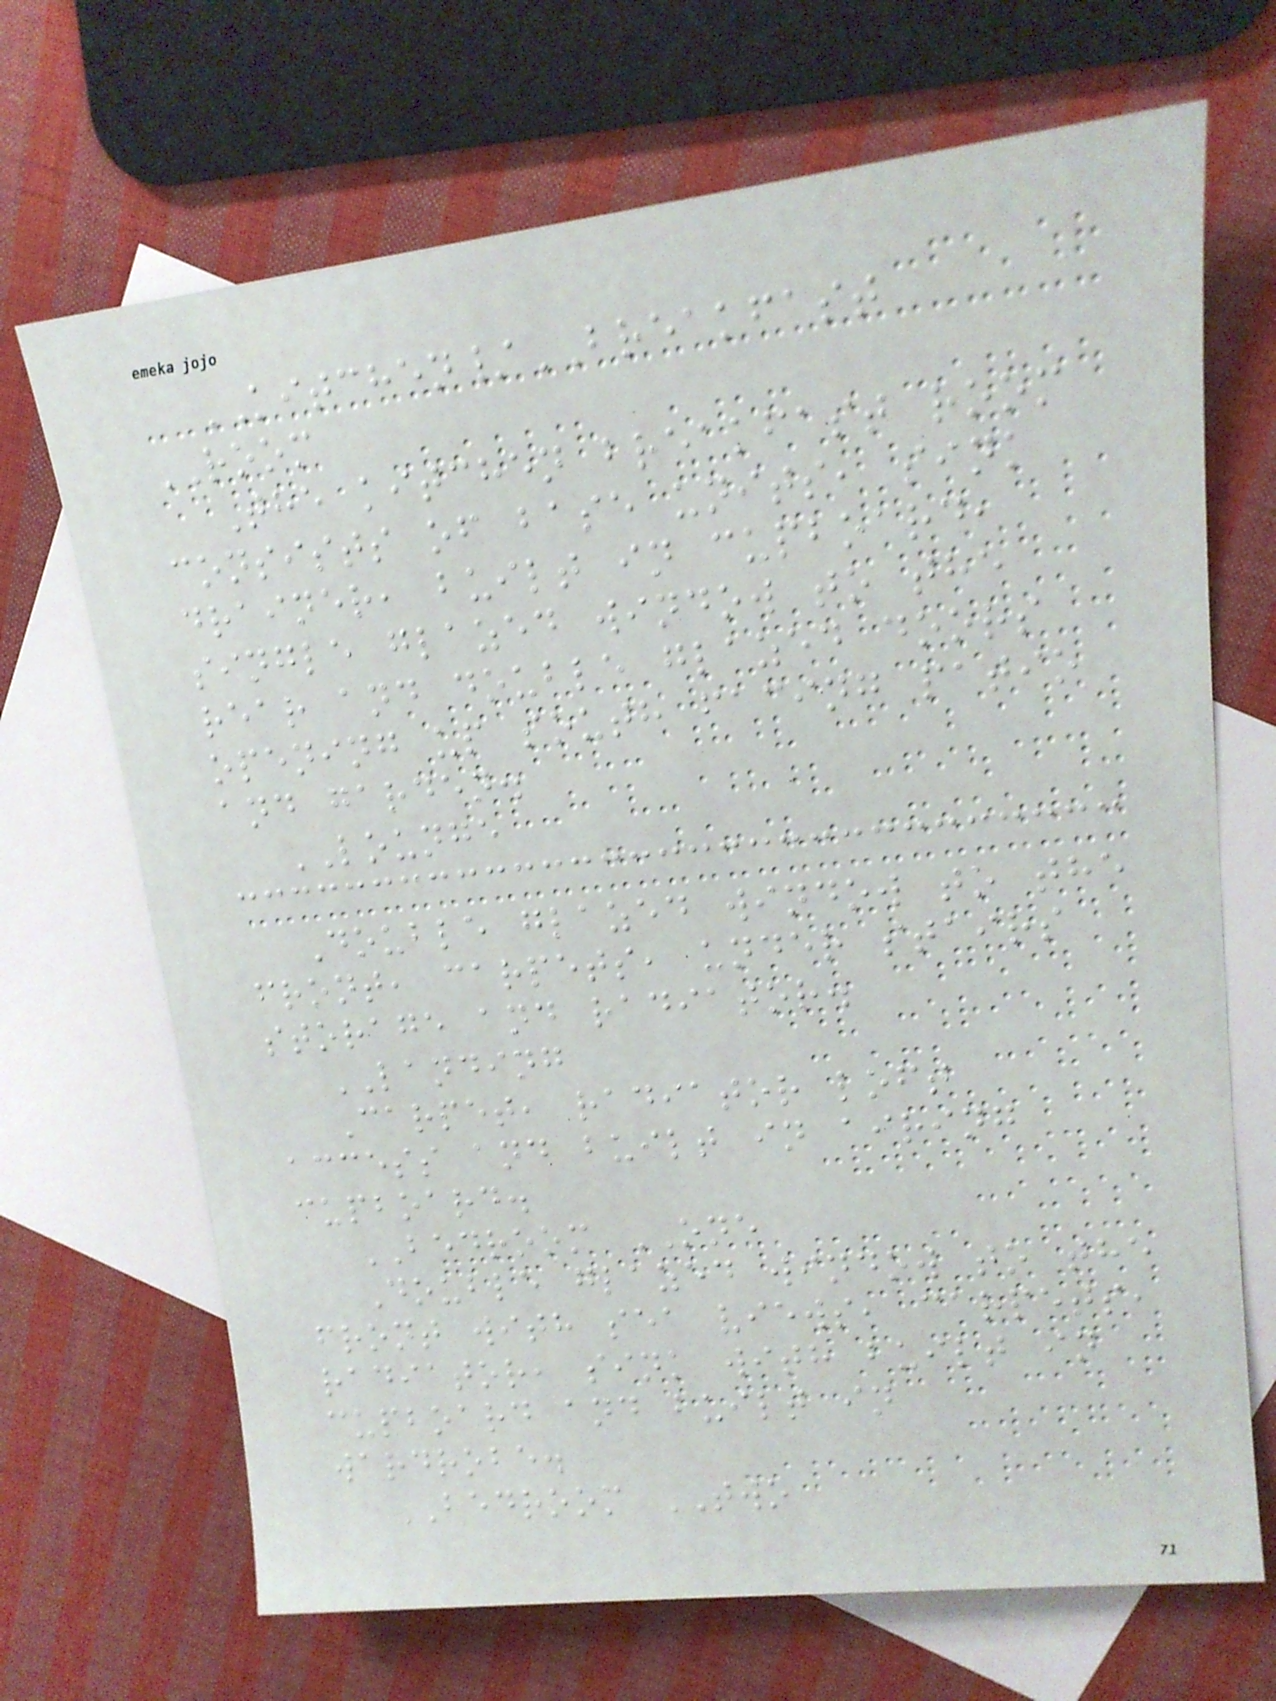KITCHEN/BREAKFAST
ROOM
The kitchen breakfast room
consists of base units, sink
drainer, built in cupboard,
single glazed window to the
rear and double glazed doors
opening up south facing patio
and garden.
LOUNGE
Double glazed window to the
front, carpets, under stairs
storage and radiator.
LANDING
Carpet, radiator loft
access and built in airing
cupboard.
BEDROOM ONE
Double glazed window to the
front with sea views, carpets,
radiator, sink with built in
cupboard and built in
wardrobe.
BEDROOM TWO
